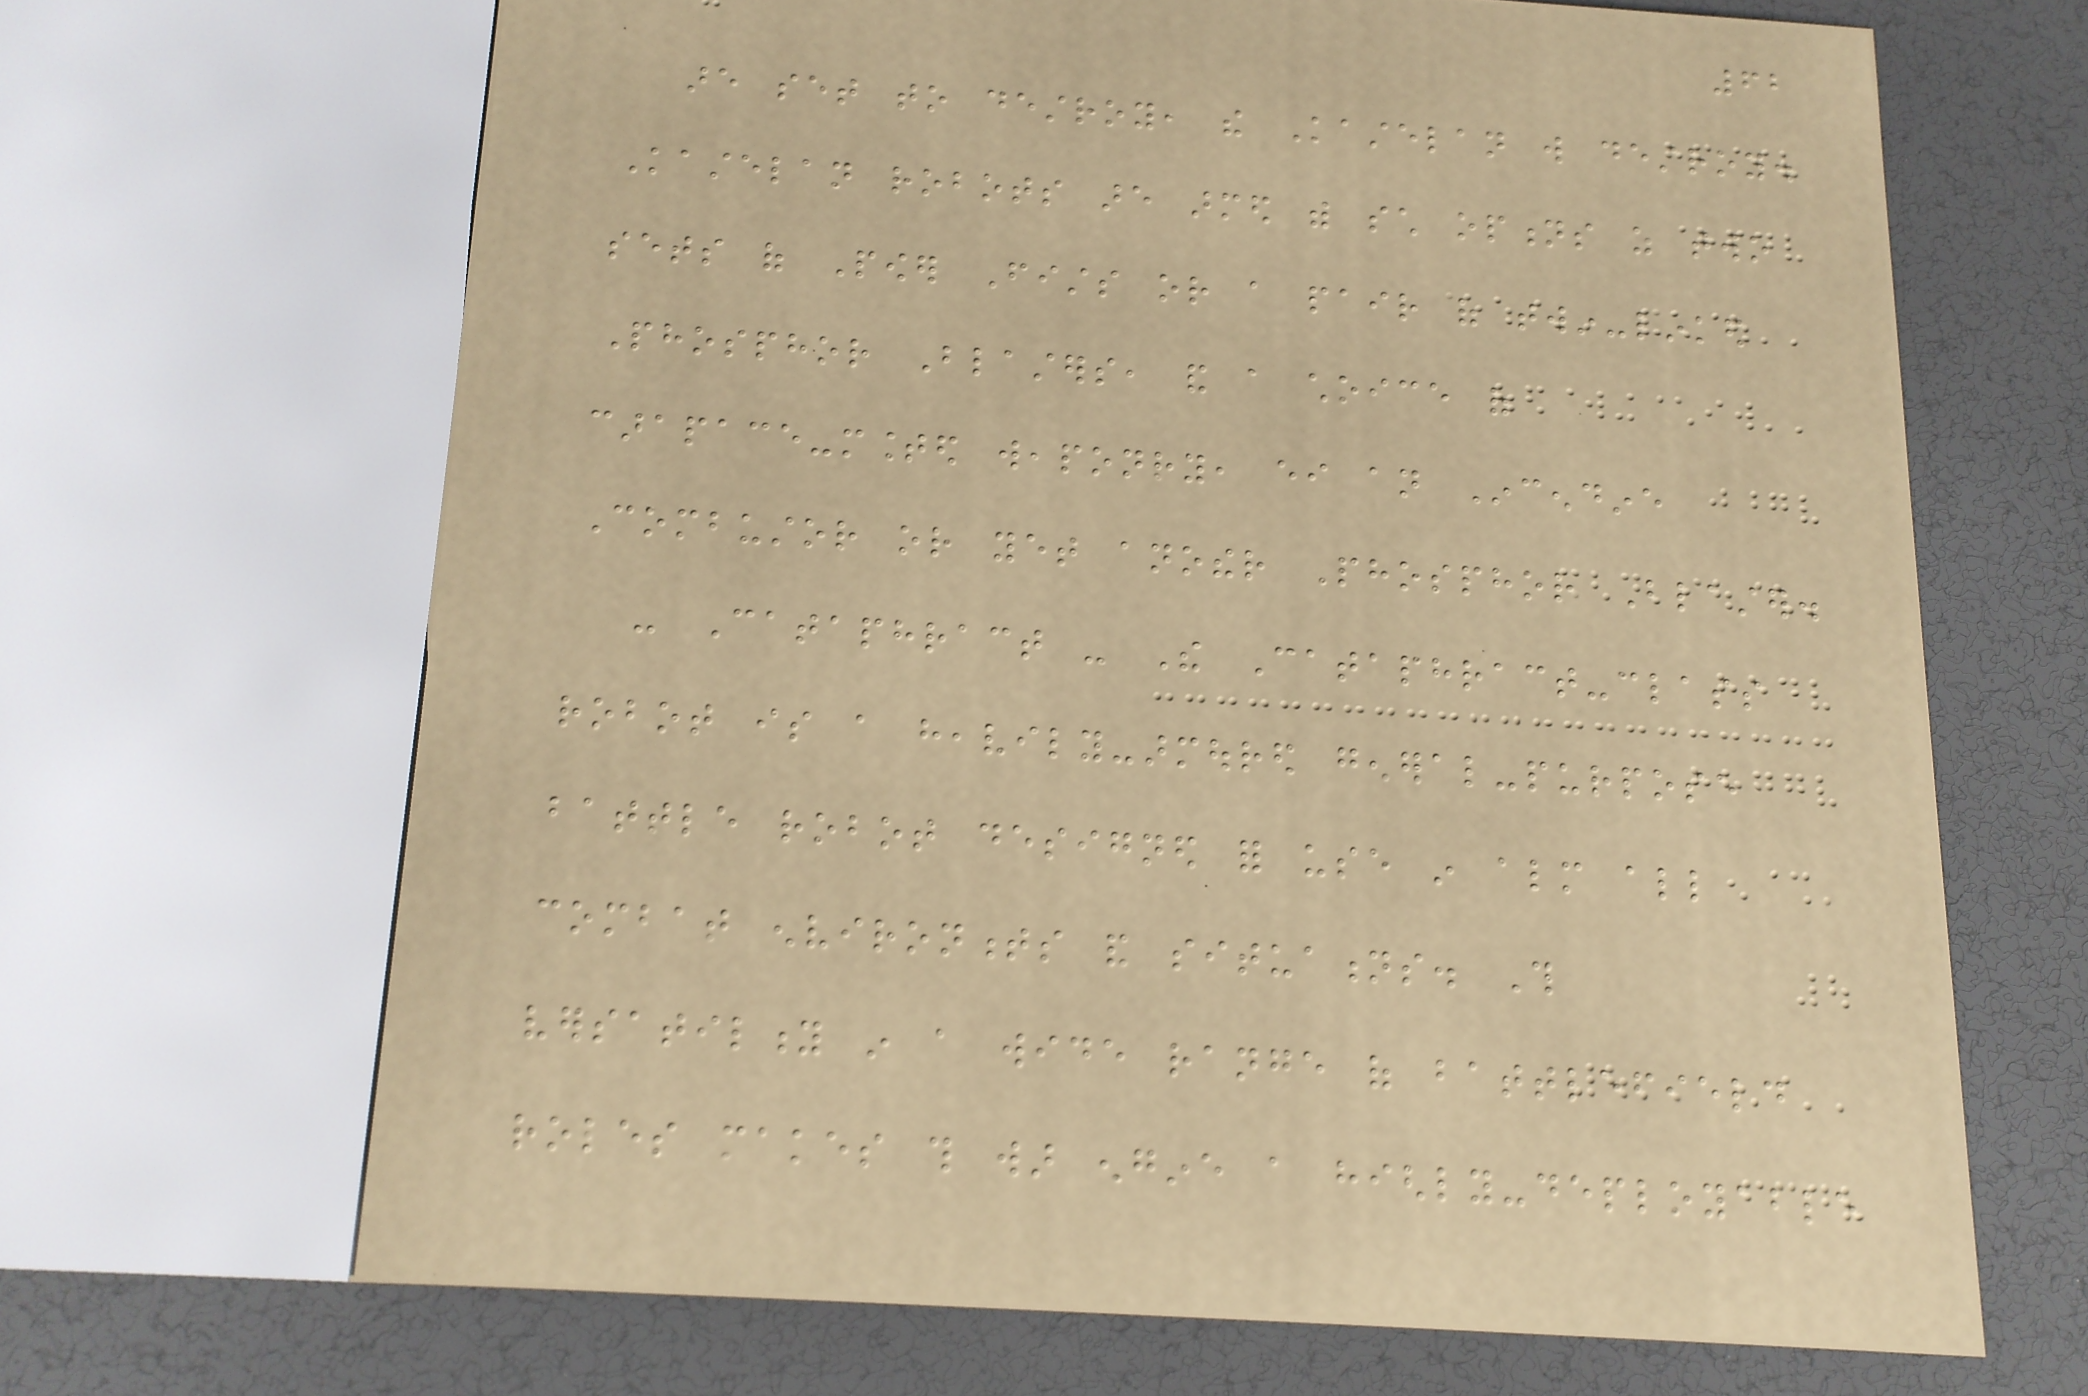62
are set to destroy, the Kastelan will destroy.
Kastelan robots are armed with such options as two
sets of Power Fists or a pair of twin-linked
Phosphor Blasters, and a choice of
carapace-mounted weaponry, either an Incendine
Combustor or yet another Phosphor Blaster.
- Cataphract - The Cataphract-class
robot is a heavily-armoured general-purpose
battle robot designed for use in almost all
combat environments and situations. This
versatility in a wide range of battlefield
roles makes this war engine a highly-deployable
